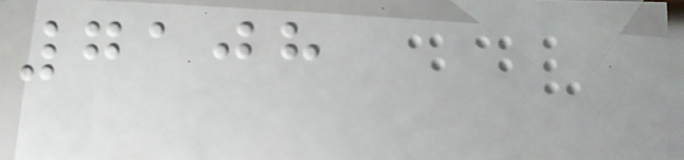7108
